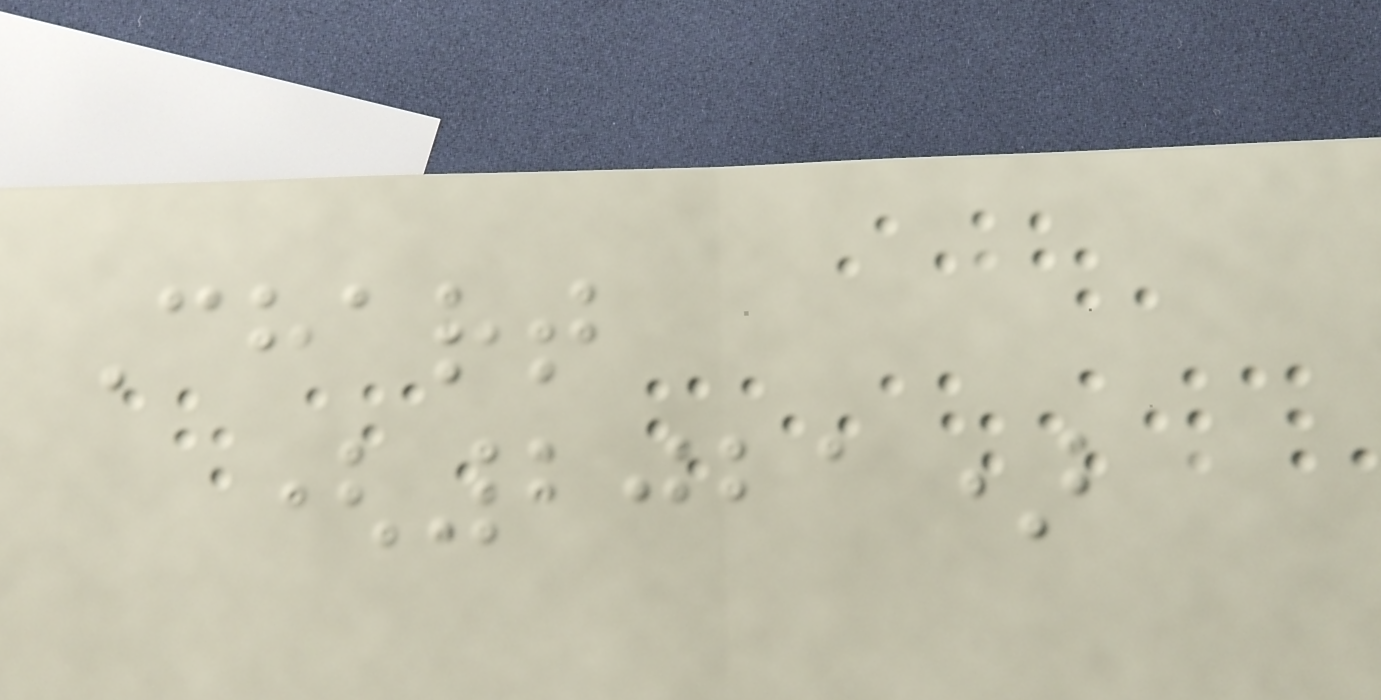Chart
(2021)
